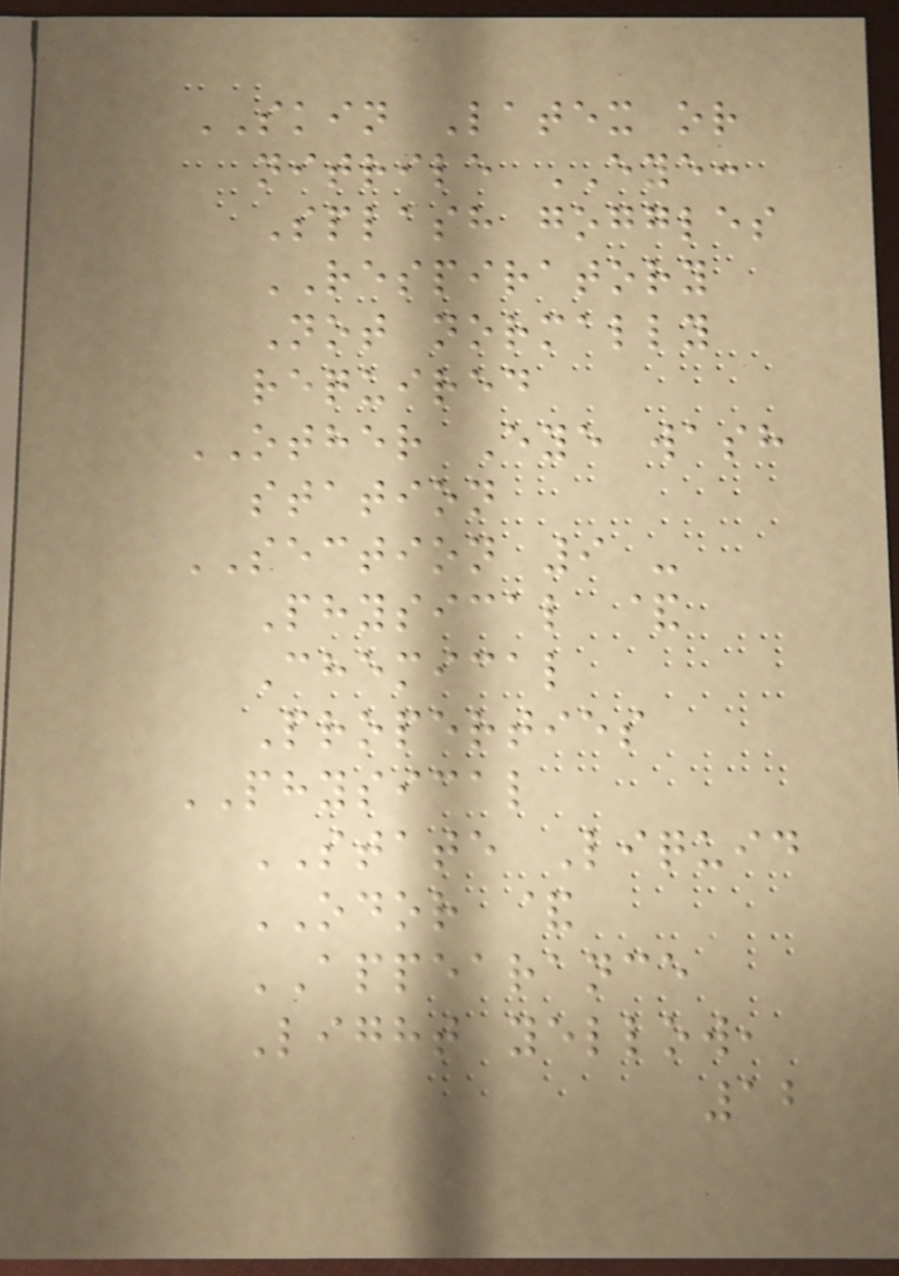SKIN Latex or
nitrile EYE:
Splash goggles
RESPIRATORY
Not normally
required
OTHER Eye wash
station
SECTION 9 -
Physical &
Chemical
Properties
PHYSICAL
STATE Liquid
ODOR &
APPEARANCE
Light yellow,
12
